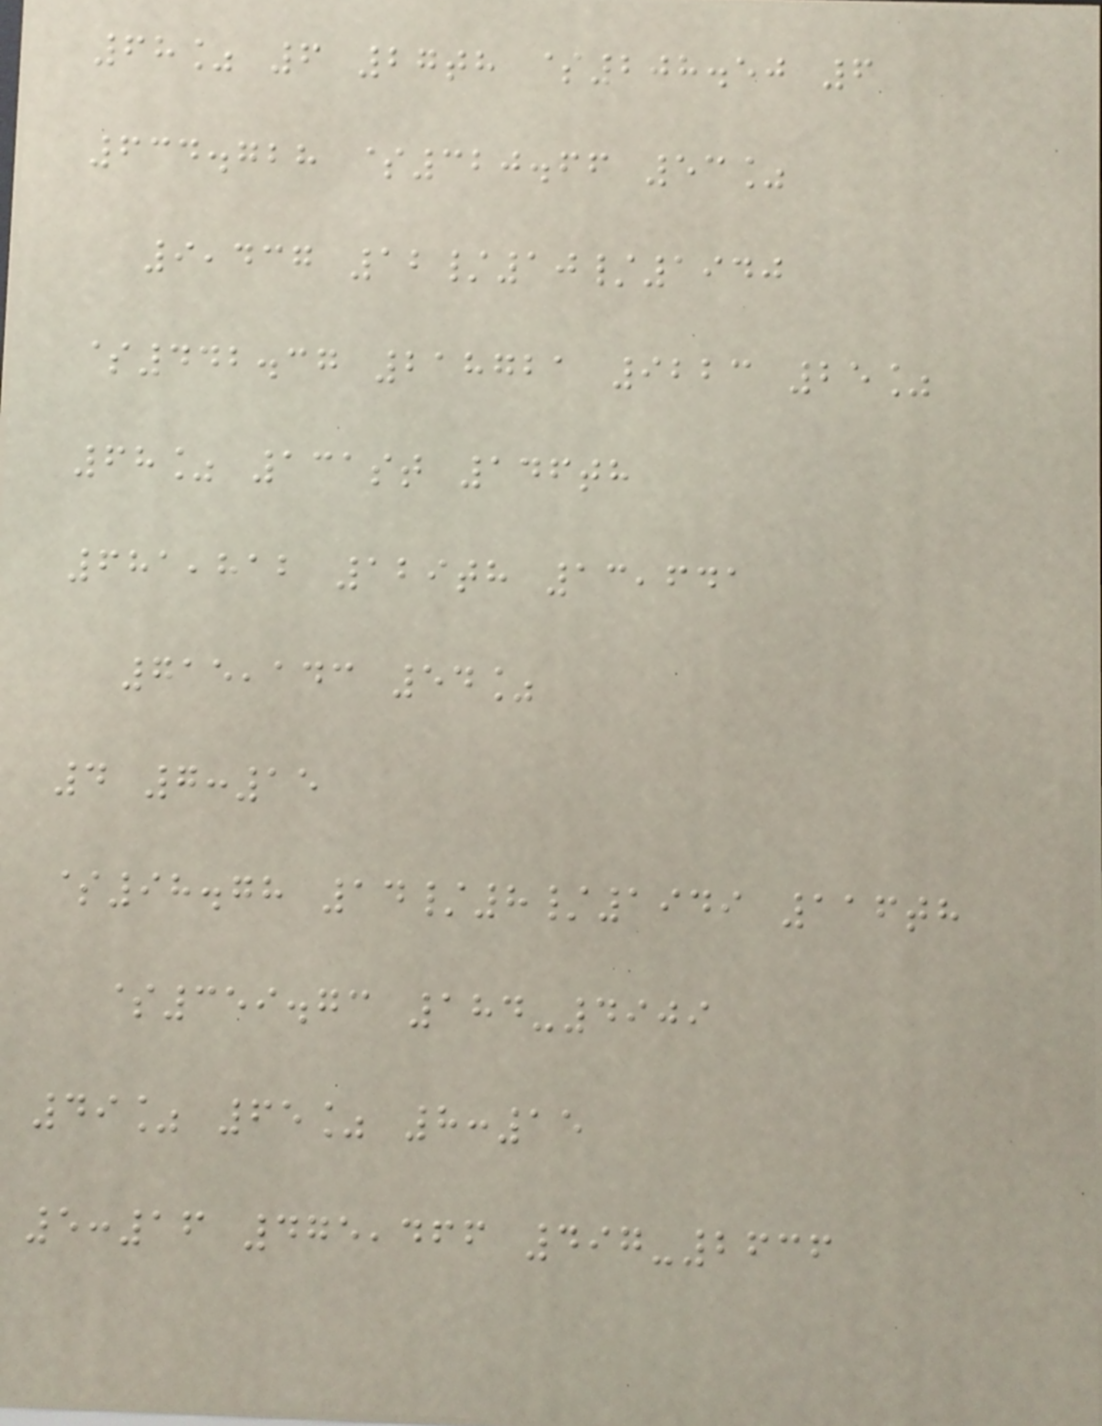68% 6 27th $208.50 6
634.728 $320.66 53%
9,437 12/10/1940
$442.37 218721 9223 25%
68% 131st 146th
681,812 129th 13,641
715,143 54%
4 7:15
$98.78 14/8/1949 116th
$359.73 184-4909
49% 65% 8:15
5:16 475,466 497-2636
